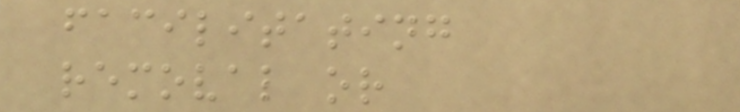facilitating
removal or
